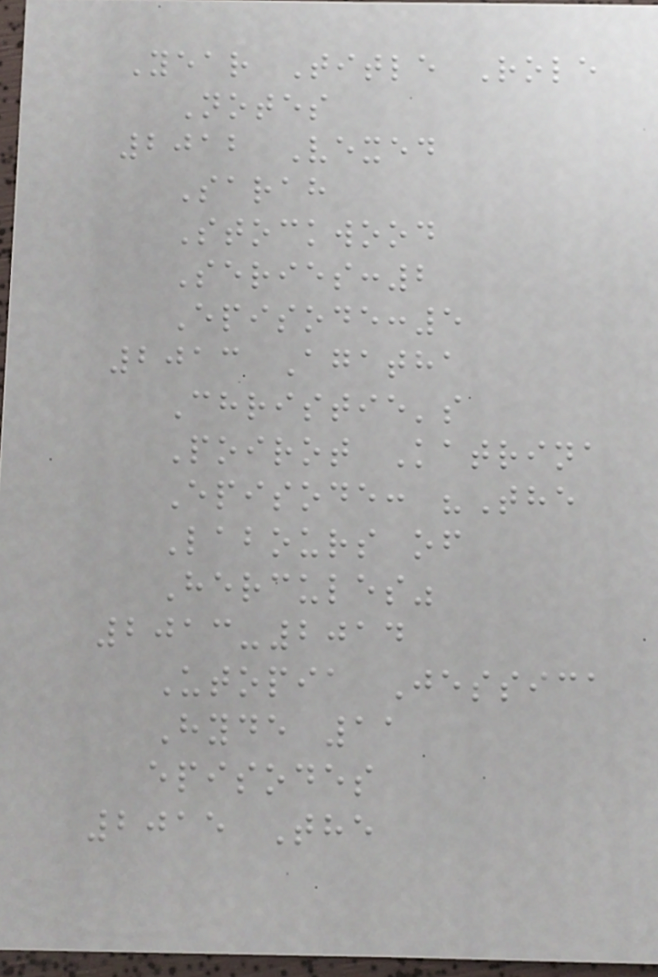Year Title Role
Notes
2012 Vexed
Sarah
Stockwood
Series:2
Episode:5
2013 Agatha
Christie's
Poirot Katrina
Episode: "The
Labours of
Hercules"
2013-2014
Utopia Jessica
Hyde 11
episodes
2015 The
